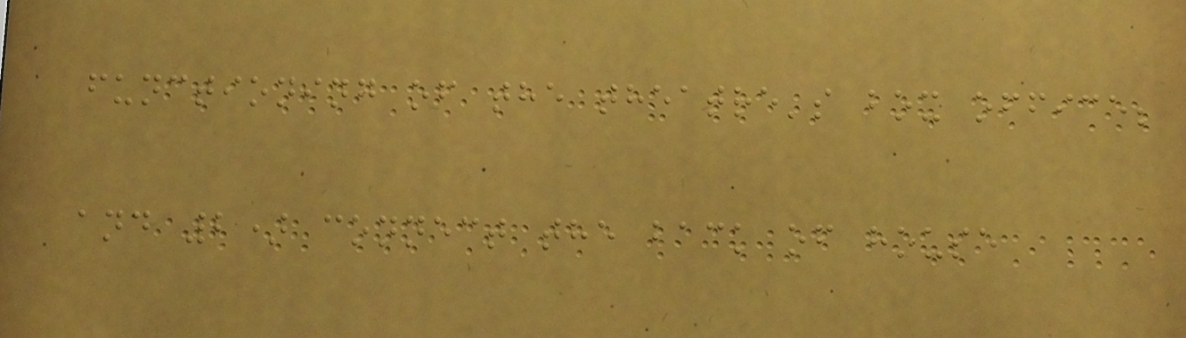functioning of the theatre's box office;
and 2) connect the back of house
